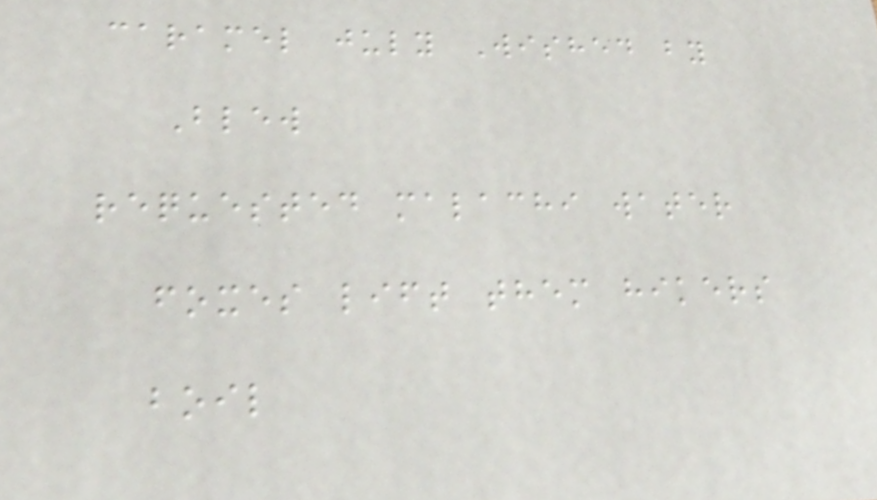caramel july Wished by
Blew
requested malachi water
foxes lift them hikers
boil
